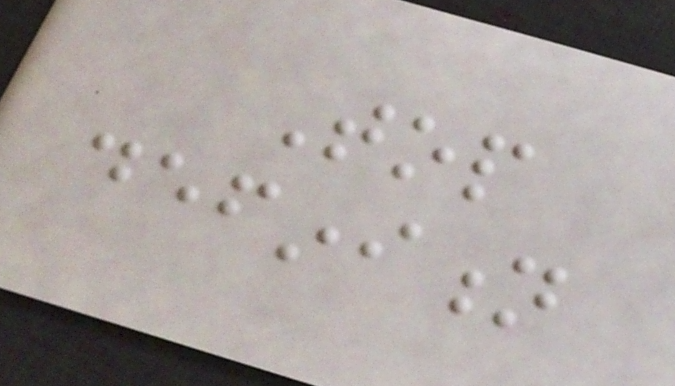Top
definition
